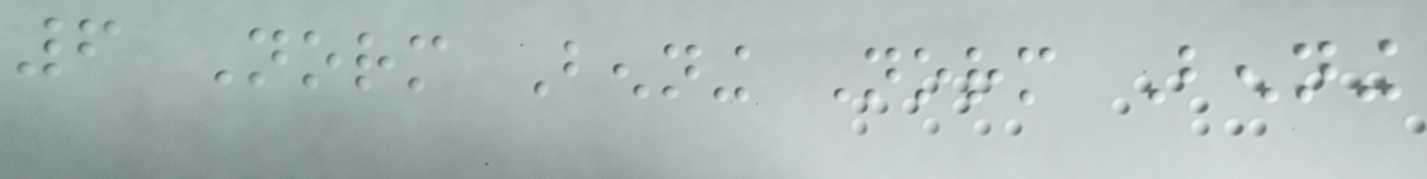6 Norm Benning Norm Benning
